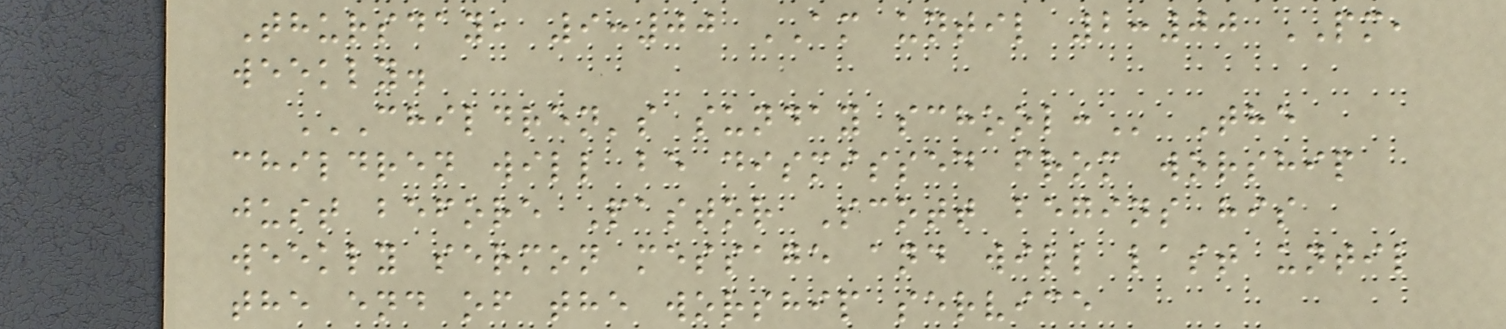Thursday, 9:00 AM until 2:00 PM,
weekly.
CHILDREN'S SUNDAY SCHOOL: The
children will be dismissed from worship
just before Pastor Scott begins his
weekly sermon message and will last until
the end of the worship service
